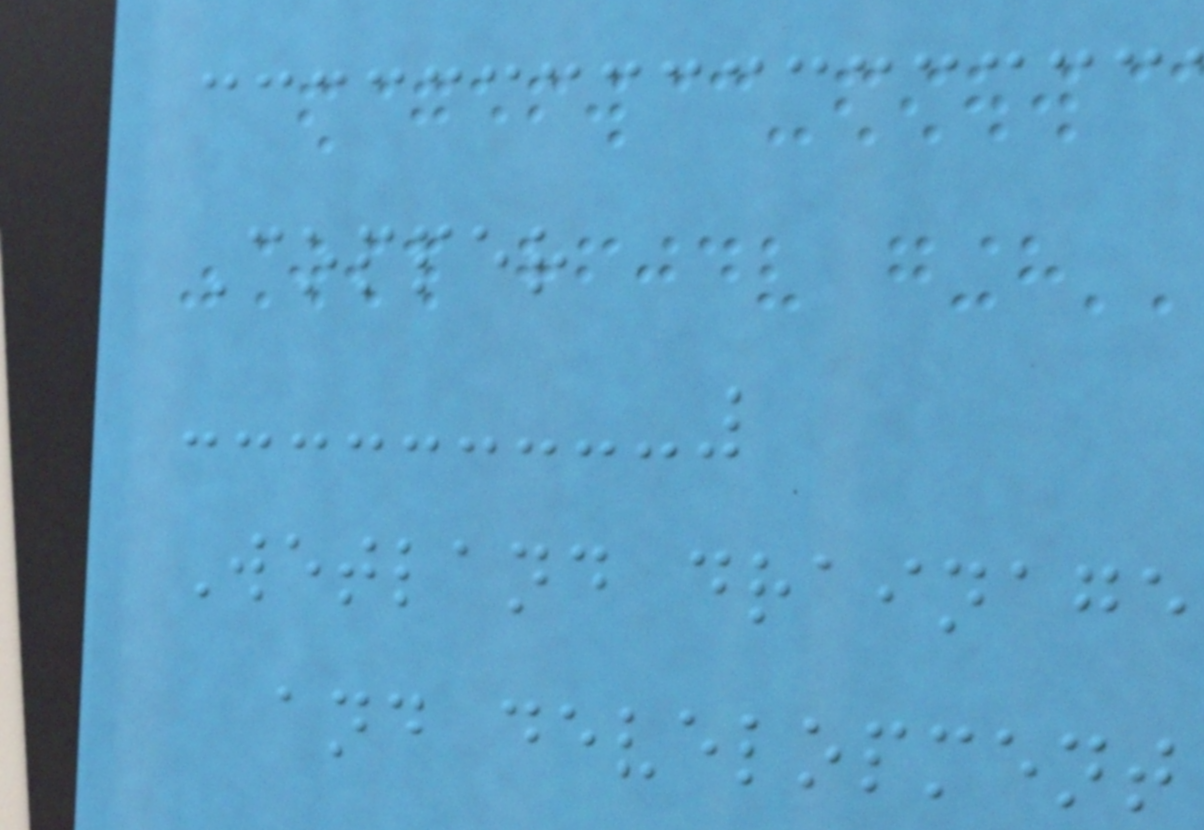Copper
Wetland drainage
and development
